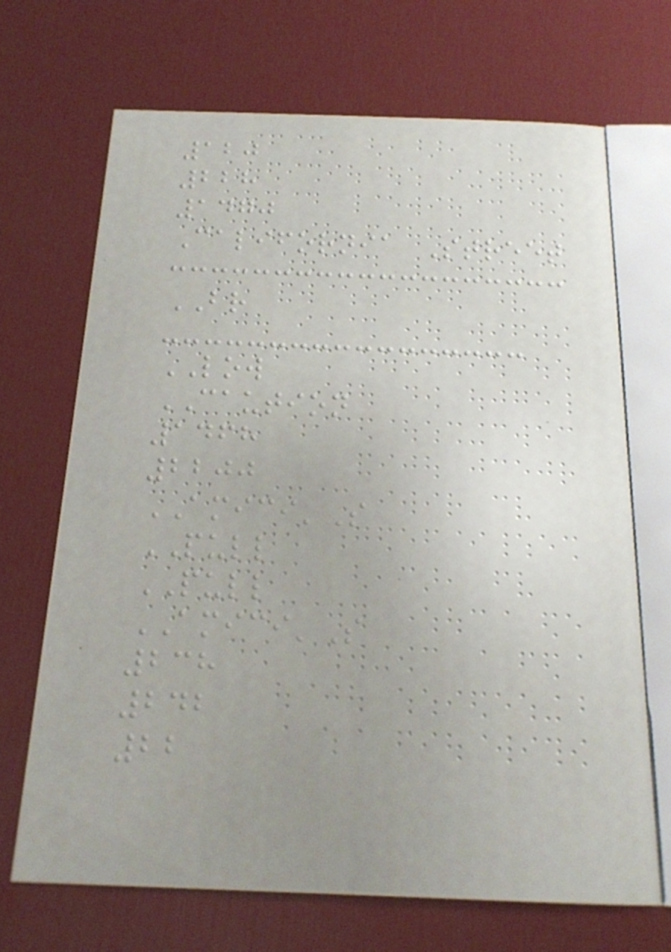120
228
1470
California Street
BR
LOW
CAUTION
1468
2200
AMICI'S
PULL
PULL
AMICI'S
238
242
22
